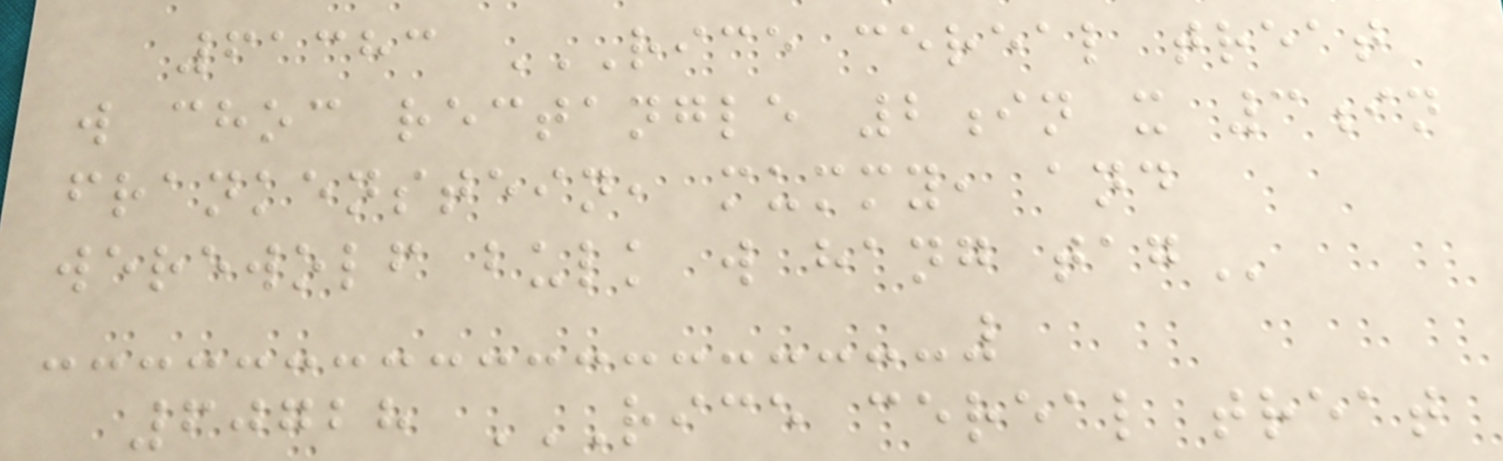61383 RICE CEREAL TREAT
W CHOC RECTANGLE 2IN X 3IN
FRANKENSTEIN, MUMMY, AND
WEREWOLF BULK W HANG TAG
60728 RICE CEREAL TREAT
